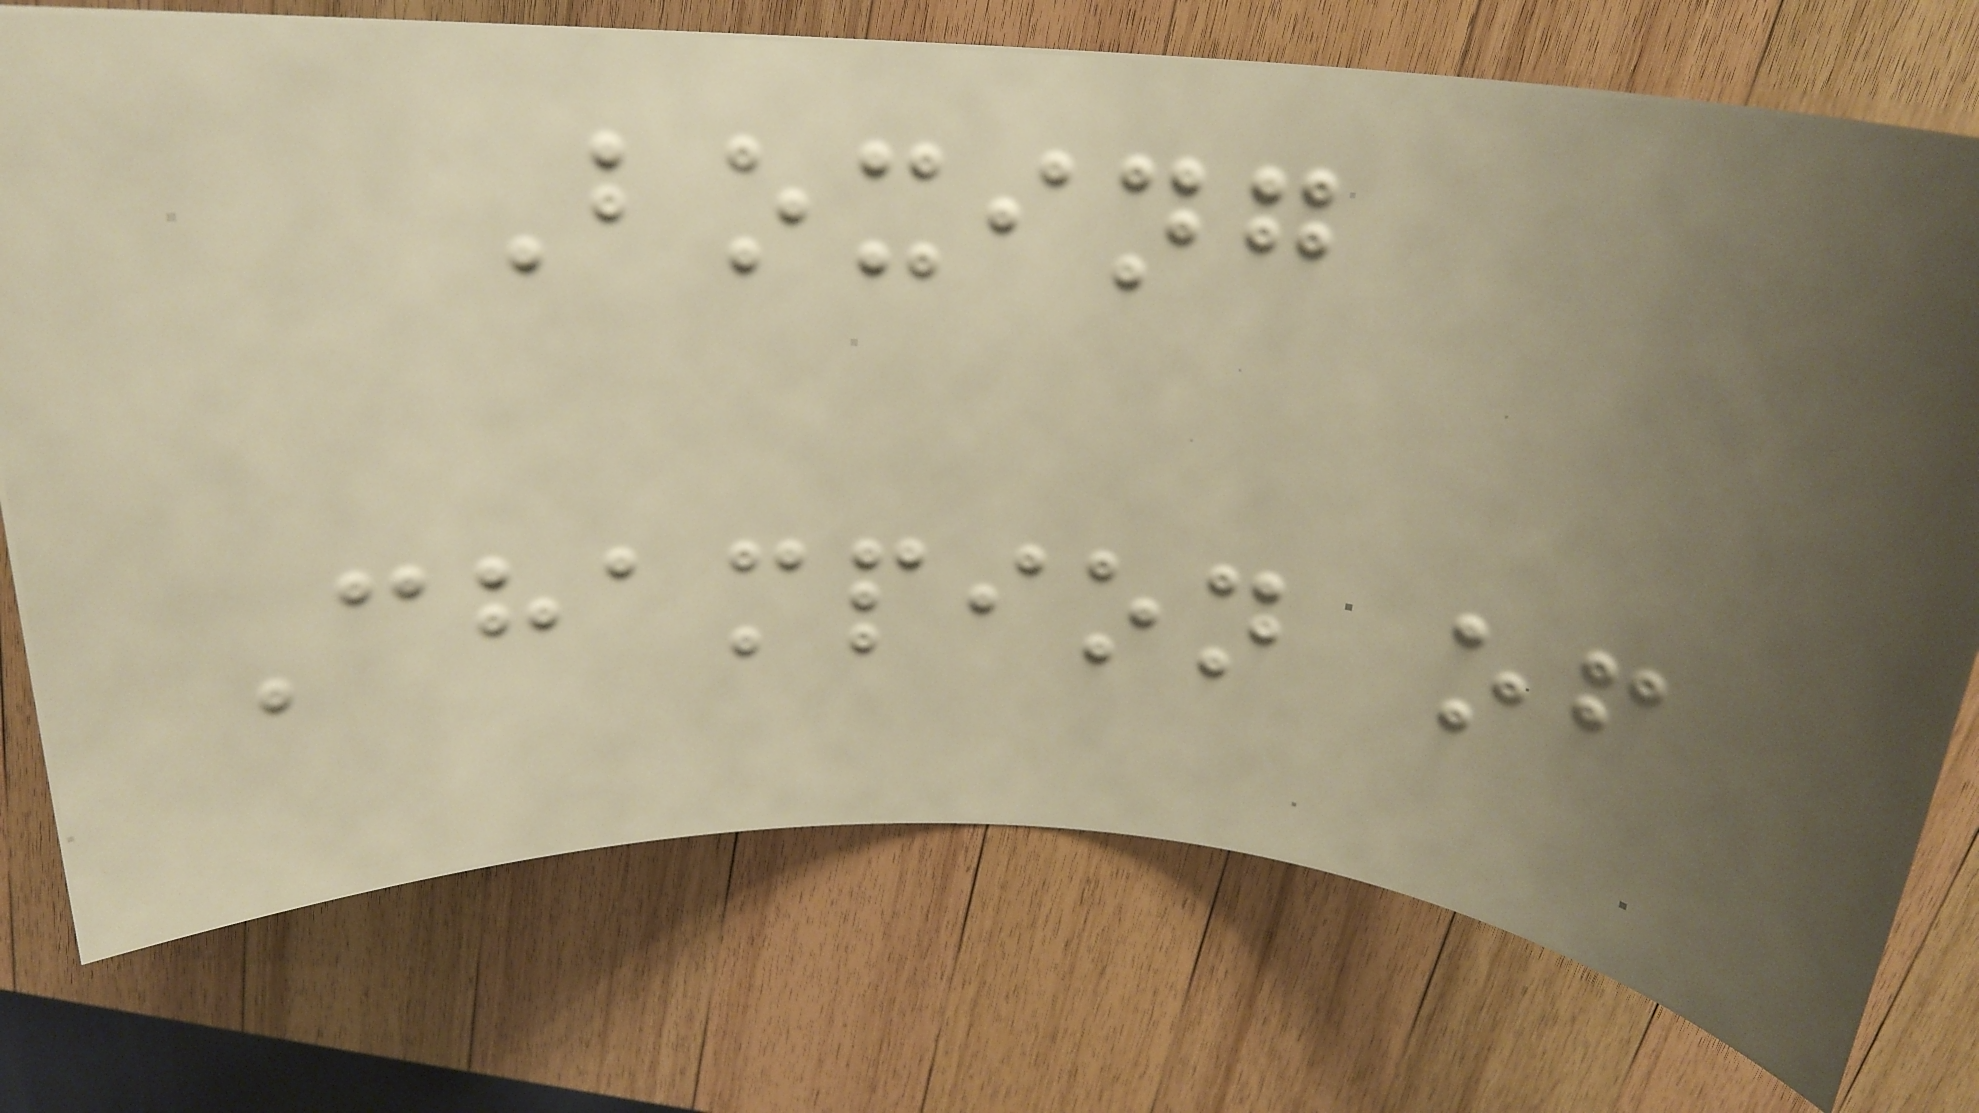Boxing
Champion of
